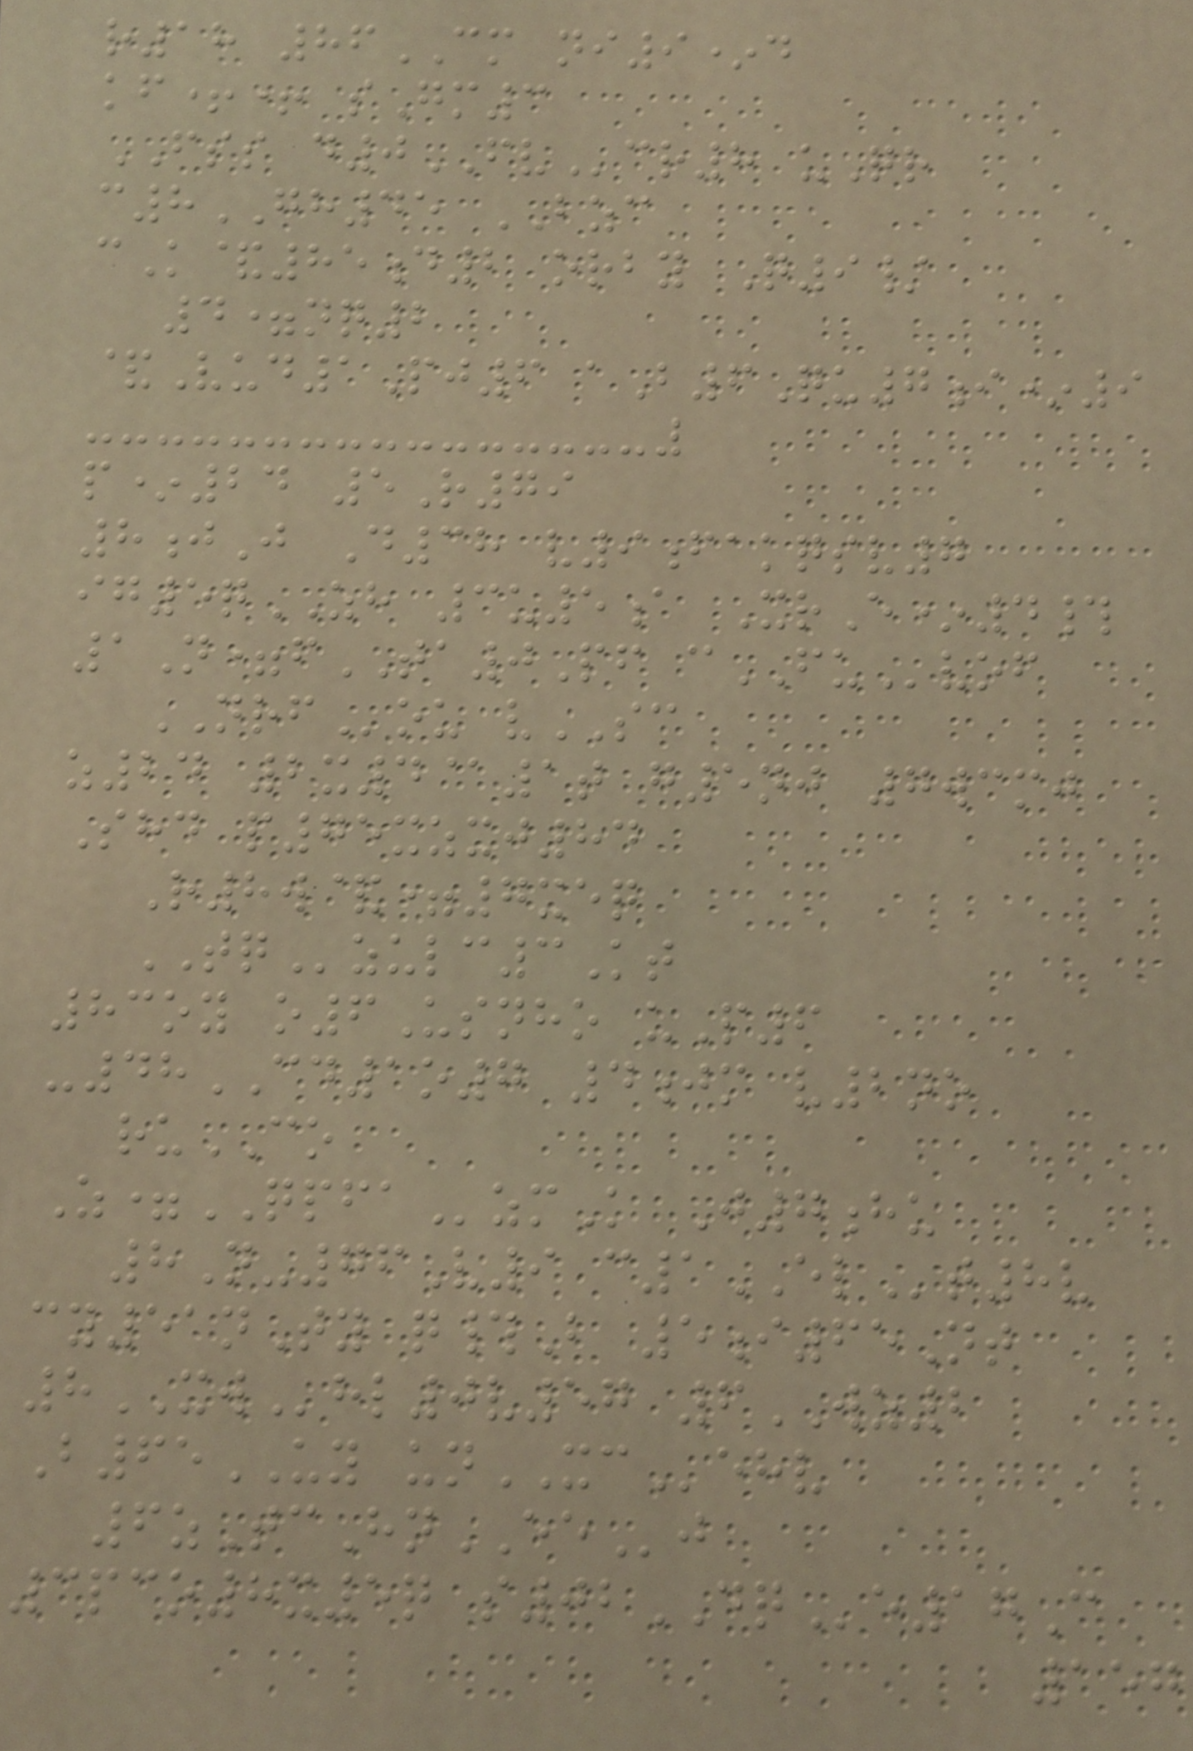r18 86CM ni9*d
kf++ sGm3
FSS d0FVcr8 uQr
c8GH45 BZC
cK&85d2 orby Q9/
4=nq2
&Vud1Pj6 aB6Qu7i*9
p*24 5R79
8jJ D38 v9fakqsv7
ig5qZH 3u5a XrE*4#
1N=fTA0Pf cFUvof
NRFou vSC
z24 2x4@1t g5nj 7wcmj
Shd p75xzxj84
R8w&=7xeq
TQzulc3Kt
83oy o6Usnho uP6
-48CD1o7 4jm v2no
ruCO
Z=QPFAzmK J7hu
8N-76V9 c1ELt8v
cy51nTy q#B 5i65Nt
8XWhl0v57 6WZ2
B65UY unXCehv
6zTcHnEEj
3pco8x5q s02DQe17C
157
